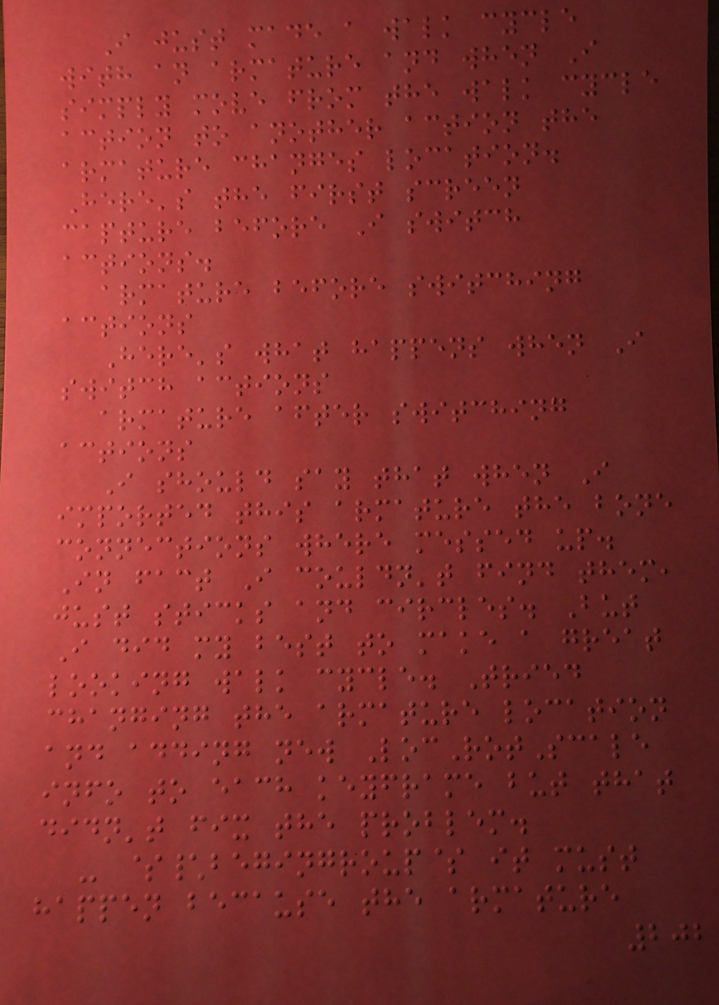I just made a walk cycle
with an armature and when I
simply move from the walk cycle
action to another action the
armature changes location.
Here's the first screen
capture before I switch
actions.
armature before switching
actions
Here's what happens when I
switch actions
armature after switching
actions
I should say that when I
imported this armature the bone
connections where messed up.
In fact I couldn't find them,
just sticks and circles. But
I did my best to make a great
looking walk cycle. Tried
changing the armature location
and adding new LocRotScale
info to each keyframe but that
didn't fix the problem.
- $\begingroup$ it must
happen because the armature
202
